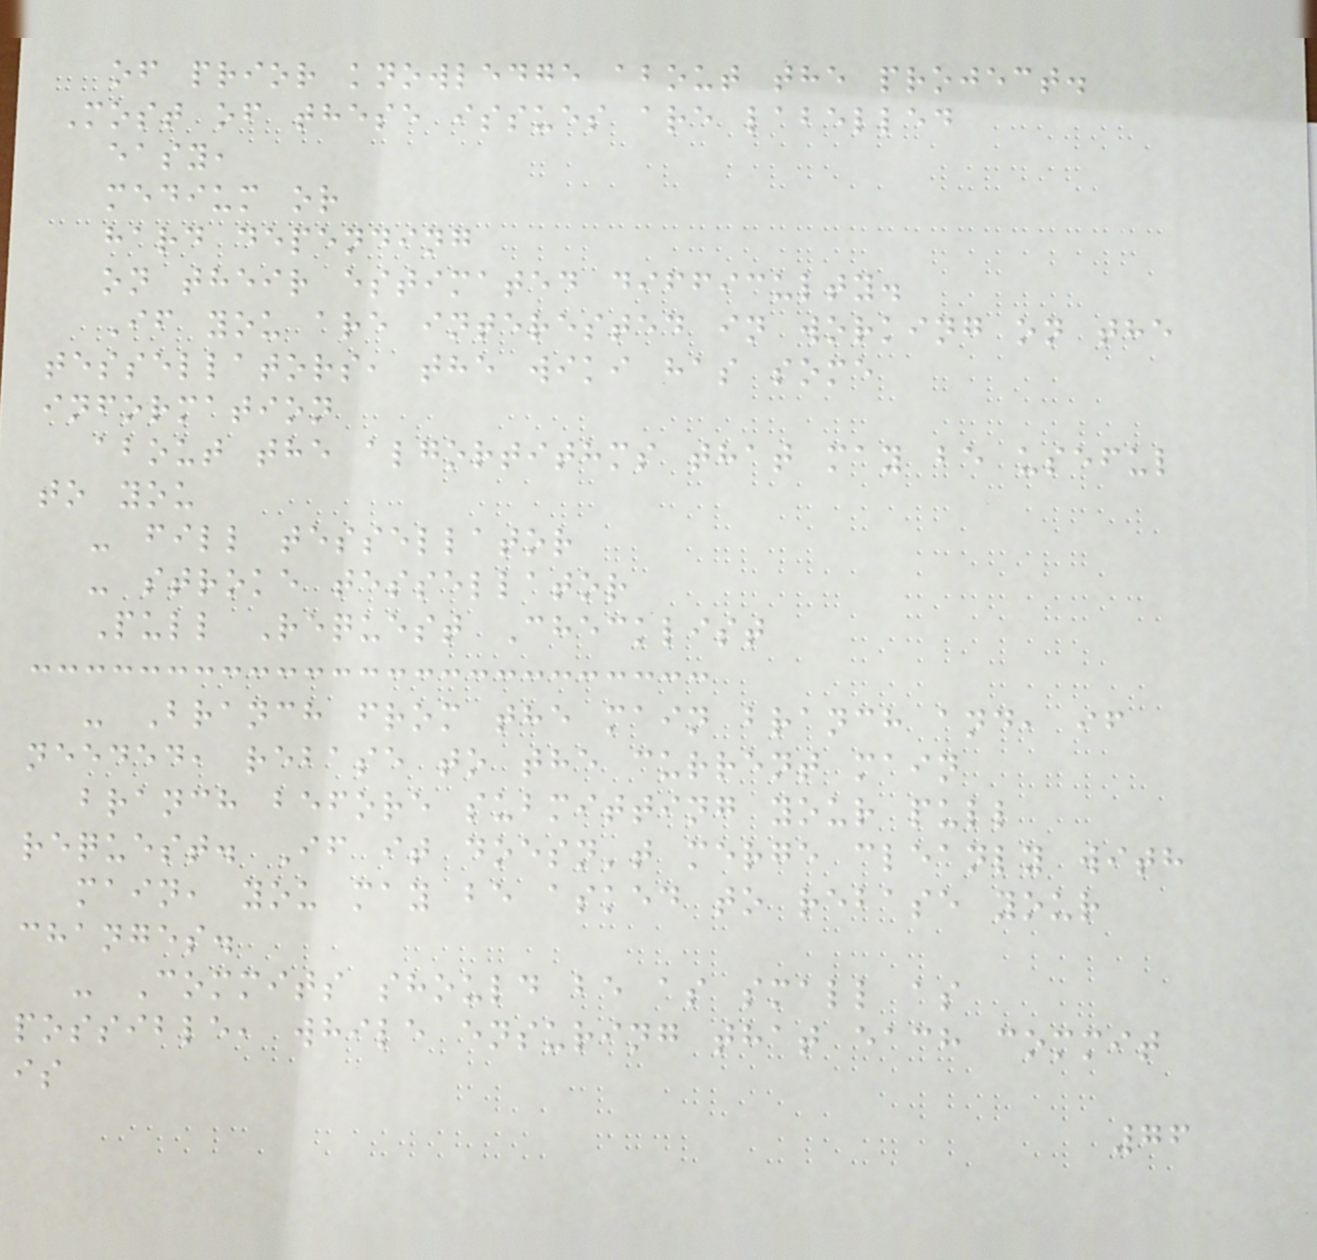of prior knowledge about the project.
Most of these issues are labelled
easy,
medium or
hard depending
on their estimated difficulty.
If you are interested in working on the
tessellators, the wiki has some
information
about the algortithms that may be useful
to you
- fill tessellator
- stroke tessellator
Pull Request Checklist
- Branch from the main branch and, if
needed, rebase to the current main
branch before submitting your pull
request. If it doesn't merge cleanly with
main, you may be asked to rebase your
changes.
- Commits should be as small as
possible, while ensuring that each commit
is
76
